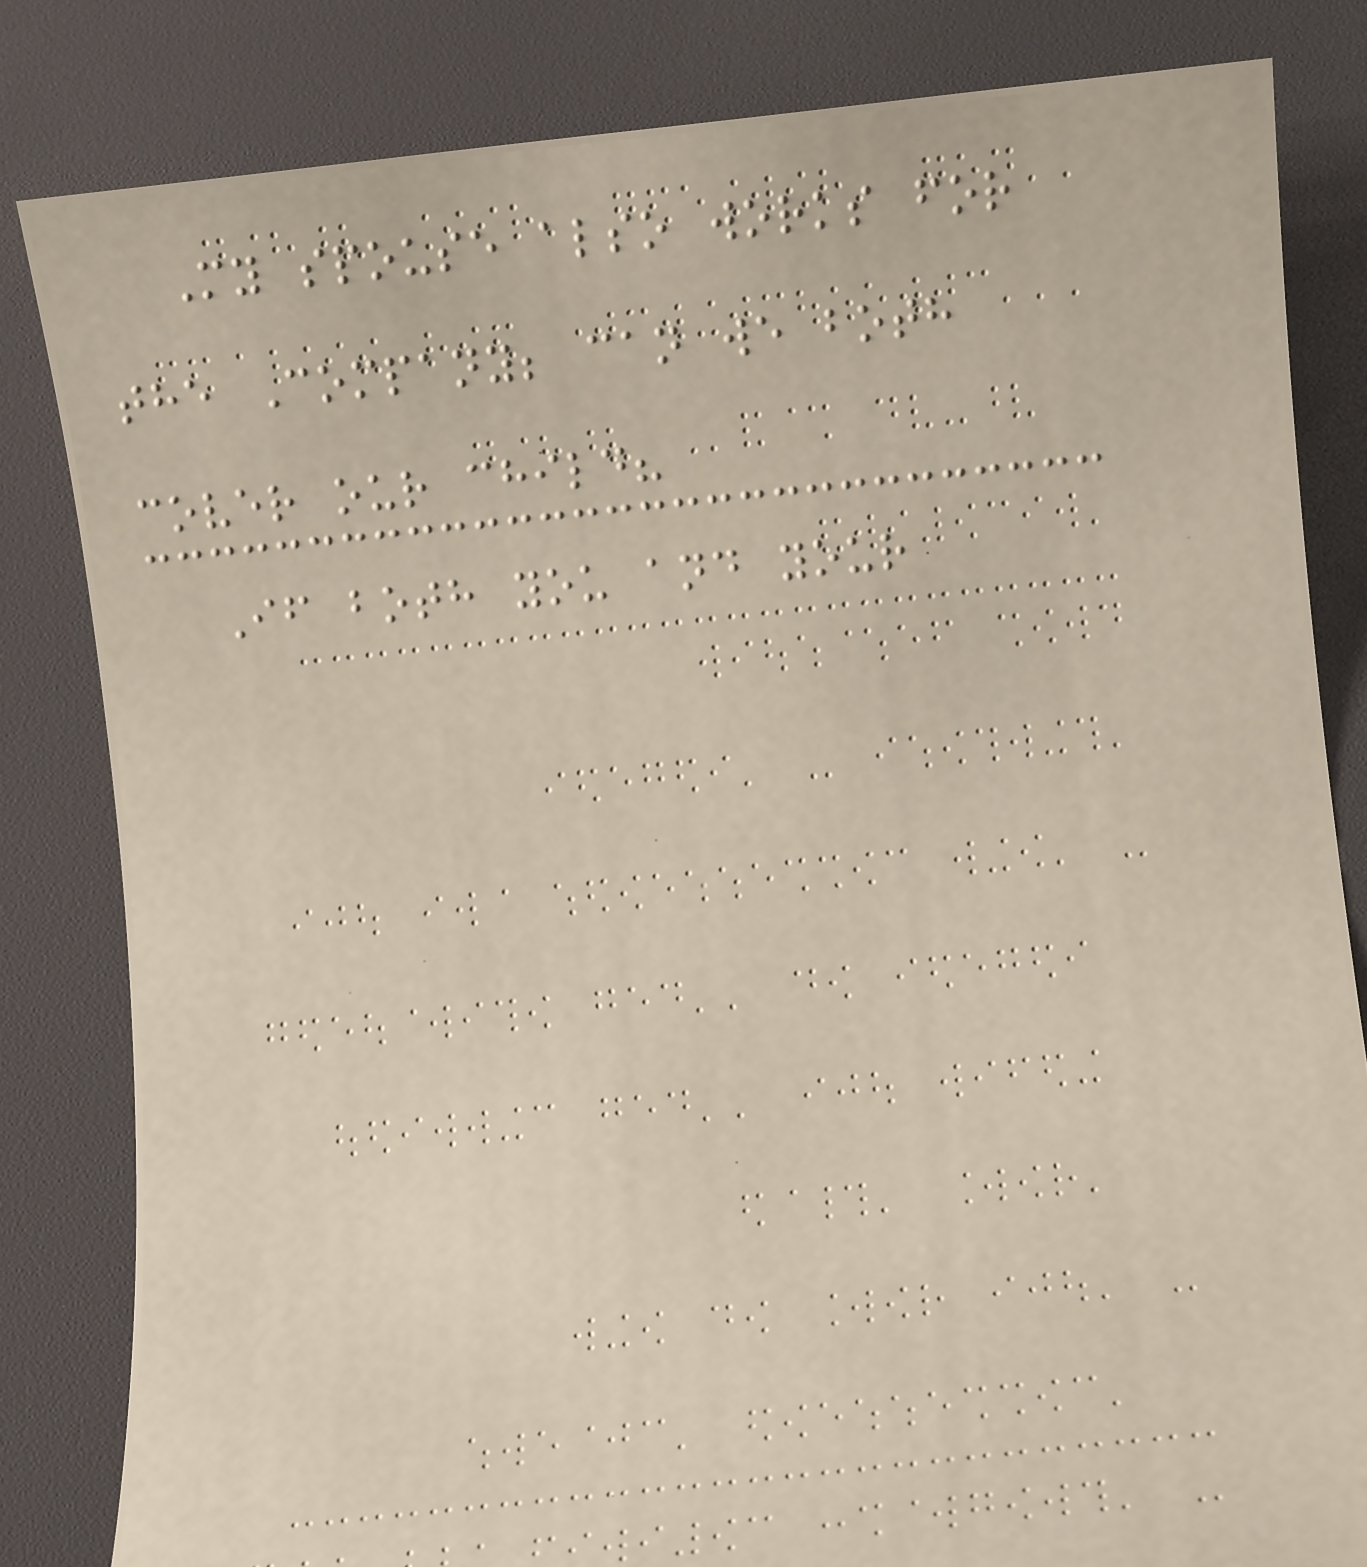My spouse also works for
the Company; can we both
cover our child?
If both you and your
